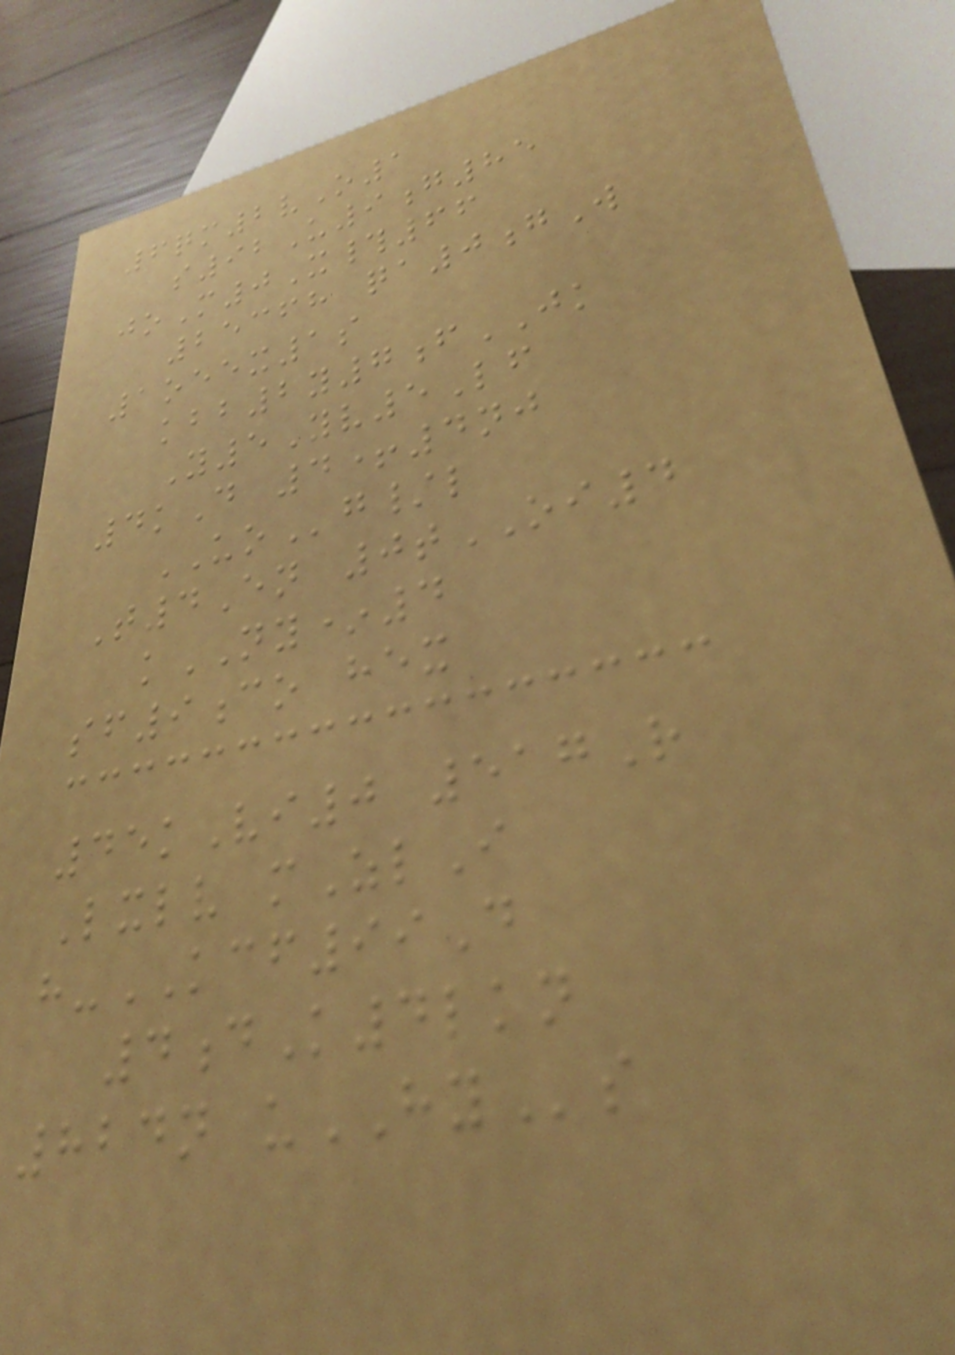6qm2vO1
s92U9g85
joM0X#66
25368 qa0gW
1oeex1s
kbb2y7fJK
Y5Yv5Lf
4kD 4+4nj
UOg/l
T4En 0tOI4
kNY*4
sf9co hex
45kVi0 517R
Lxlv mZlI
h-KCF99D
4dK4lkn
824n uHYs
